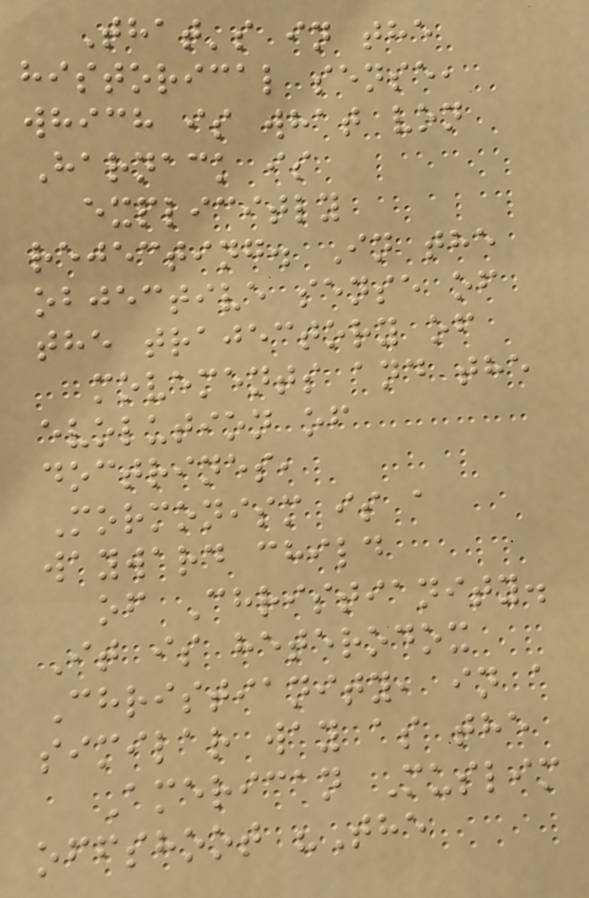That's in the
historical sense,
which is what von
Harnack is
explicitly
rejecting. In the
objective sense of
the trajectory of
movements and the
evolution of
doctrines,
Mormonism is a
wayward child
of Christianity.
It is heterodox
Christianity, in a
similar way as the
American Muslim
offshoot "The
